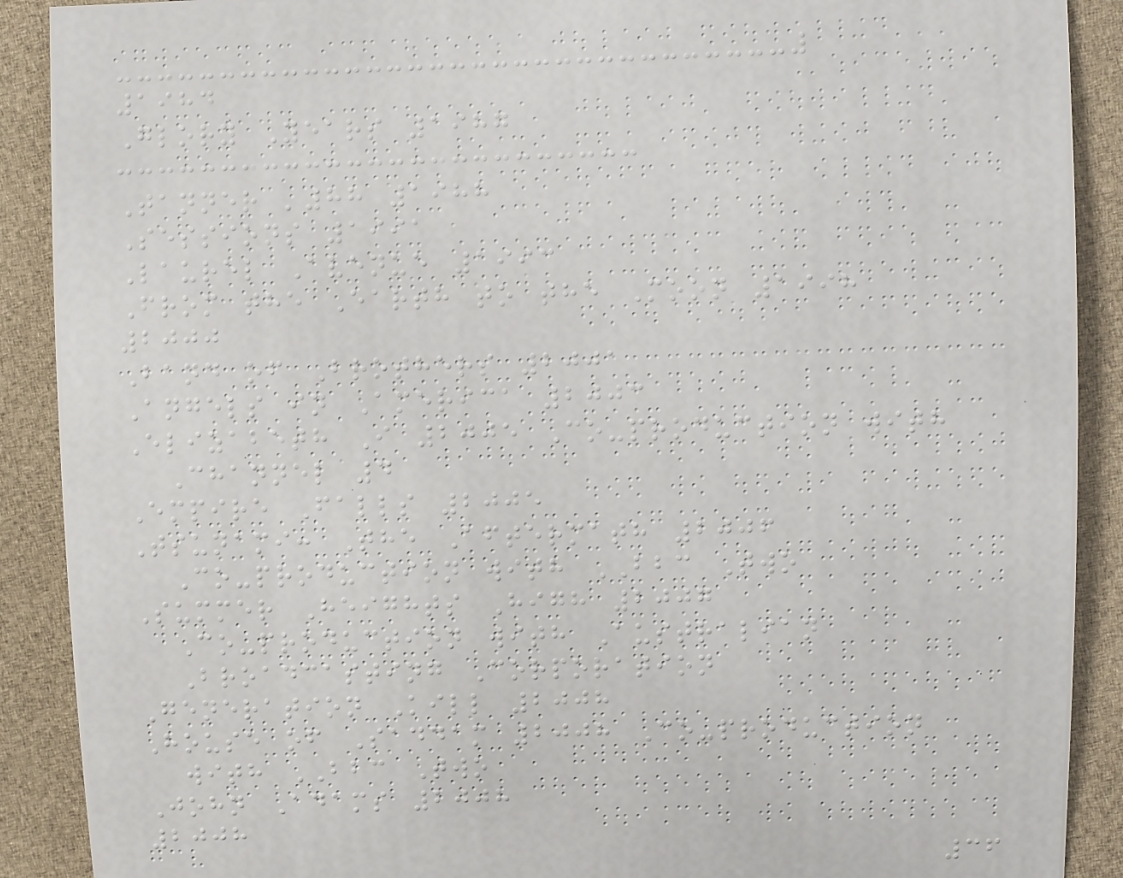1984
Glory Years 1987
Tanner '88 1988
Sessions 1991
Laurel Avenue 1993
From the Earth to the Moon 1998
2000
Band of Brothers 2001
Angels in America 2003
Elizabeth I 2005 Co-production with
Channel 4
Empire Falls 2005
Tsunami: The Aftermath 2006
Co-production with BBC Two
Summer Heights High 2007
Co-production with Australian
Broadcasting Corporation
Generation Kill 2008
House of Saddam 2008 Co-production
with BBC Two
John Adams 2008
2008
36
